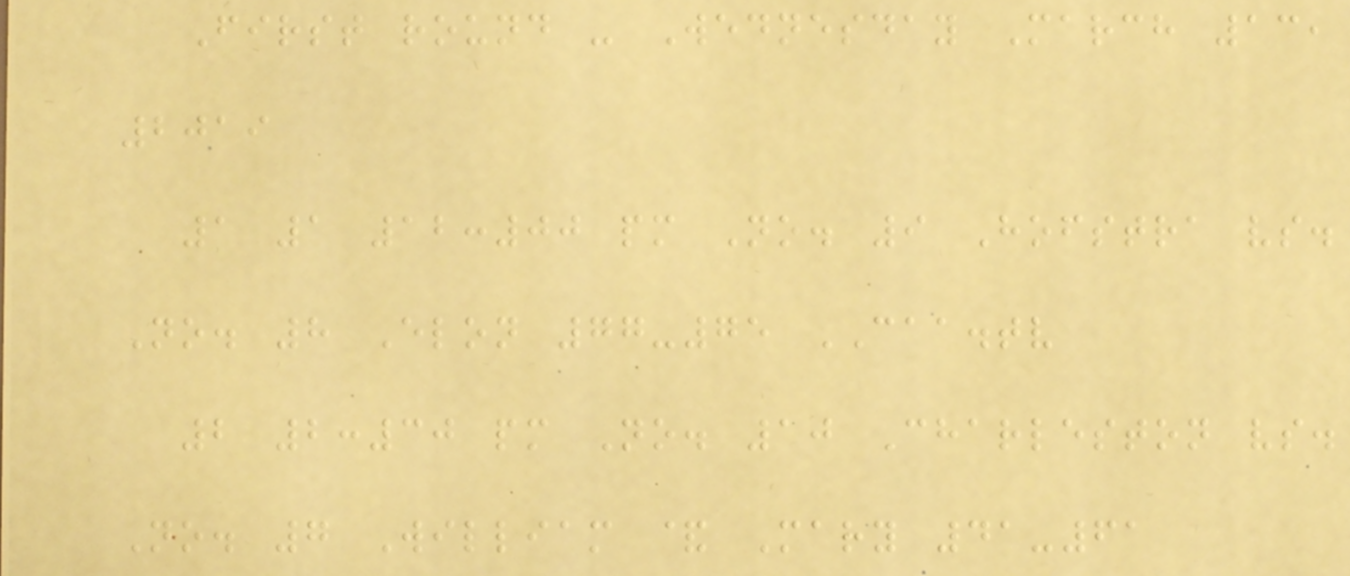First round - Wednesday March 13,
2019
1 1 12:00 pm No. 9 Hofstra vs.
No. 8 Elon 77-75 CAA.tv
2 2:30 pm No. 10 Charleston vs.
No. 7 William & Mary 41-61
